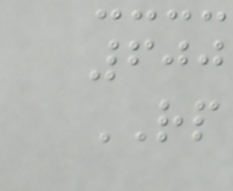600
RP
